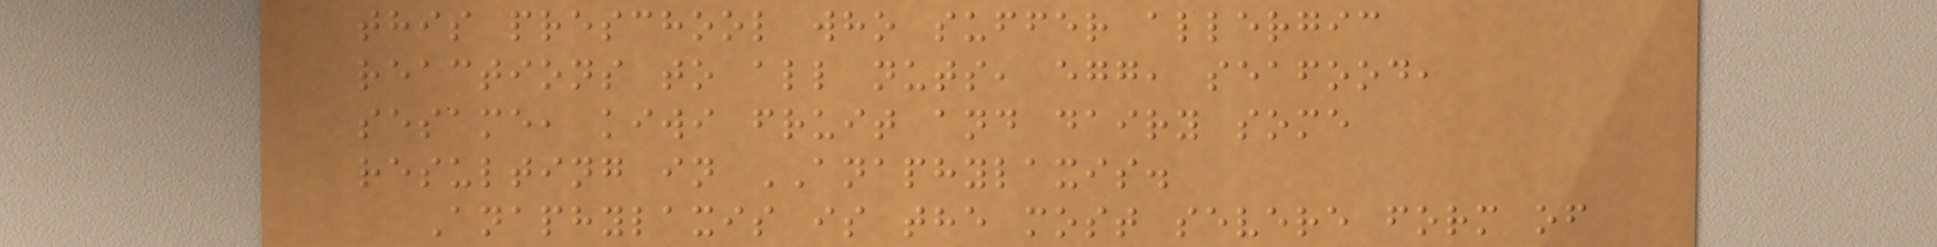this preschool who suffer allergic
reactions to all nuts, egg, seafood,
sesame, kiwi fruit and dairy some
resulting in ANAPHYLAXIS.
Anaphylaxis is the most severe form of
